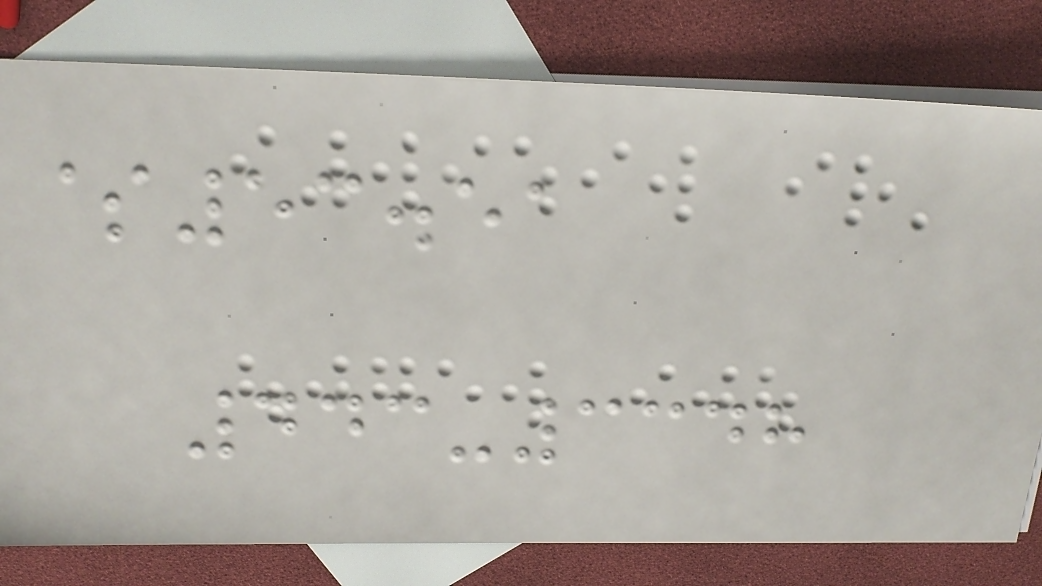$53.51
443-3348
